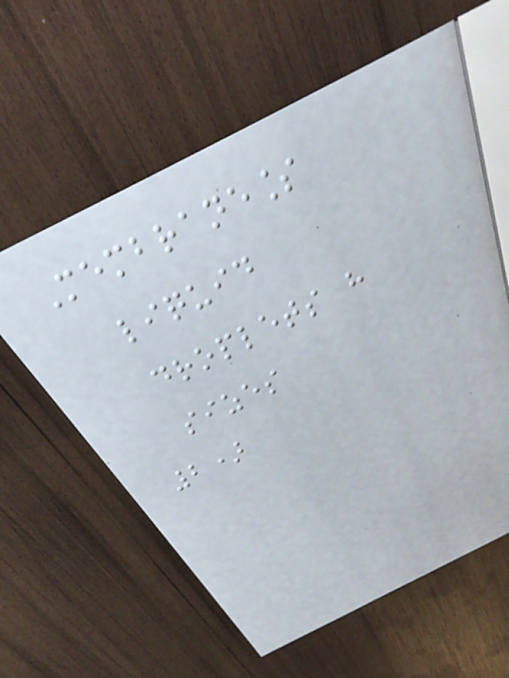Membraneless
liquid
droplets have
sizes
2)
